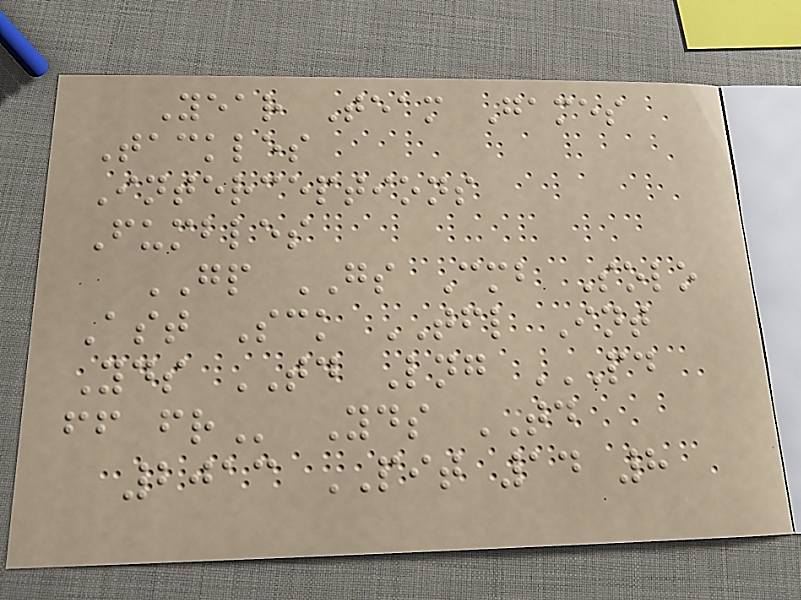Year Team Games
Tackles
Interceptions
Fumbles
GP GS Cmb Solo
Ast Sck TFL Int
Yds TD Lng PD
FF FR Yds TD
2013 PIT 14 8
